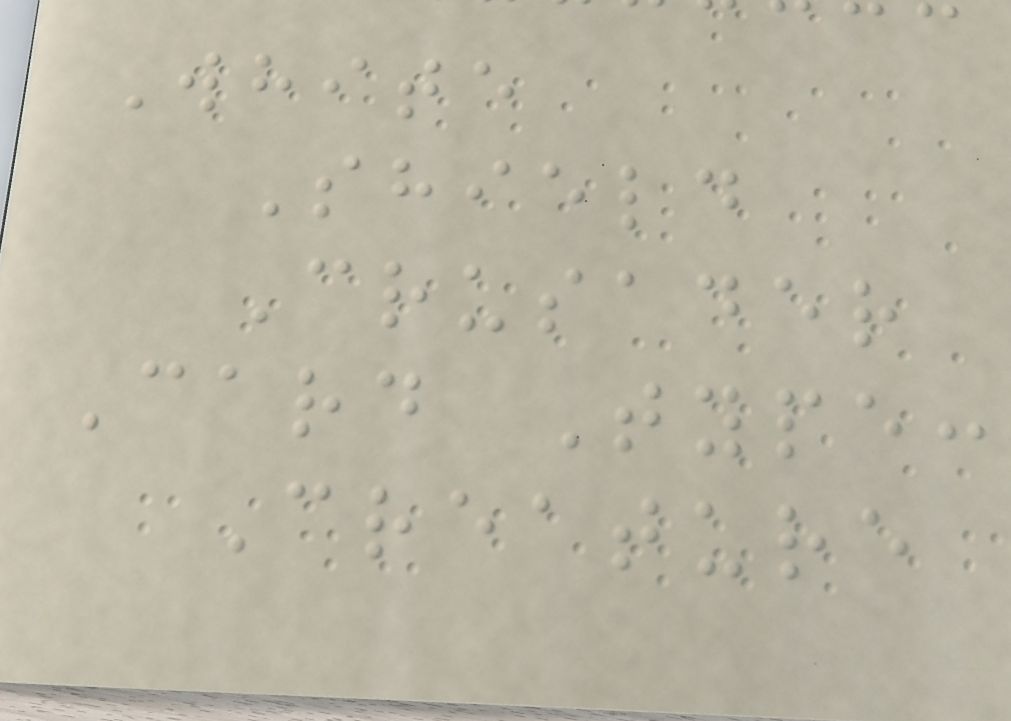White
Shield
Crusader
Card Type:
Creature
